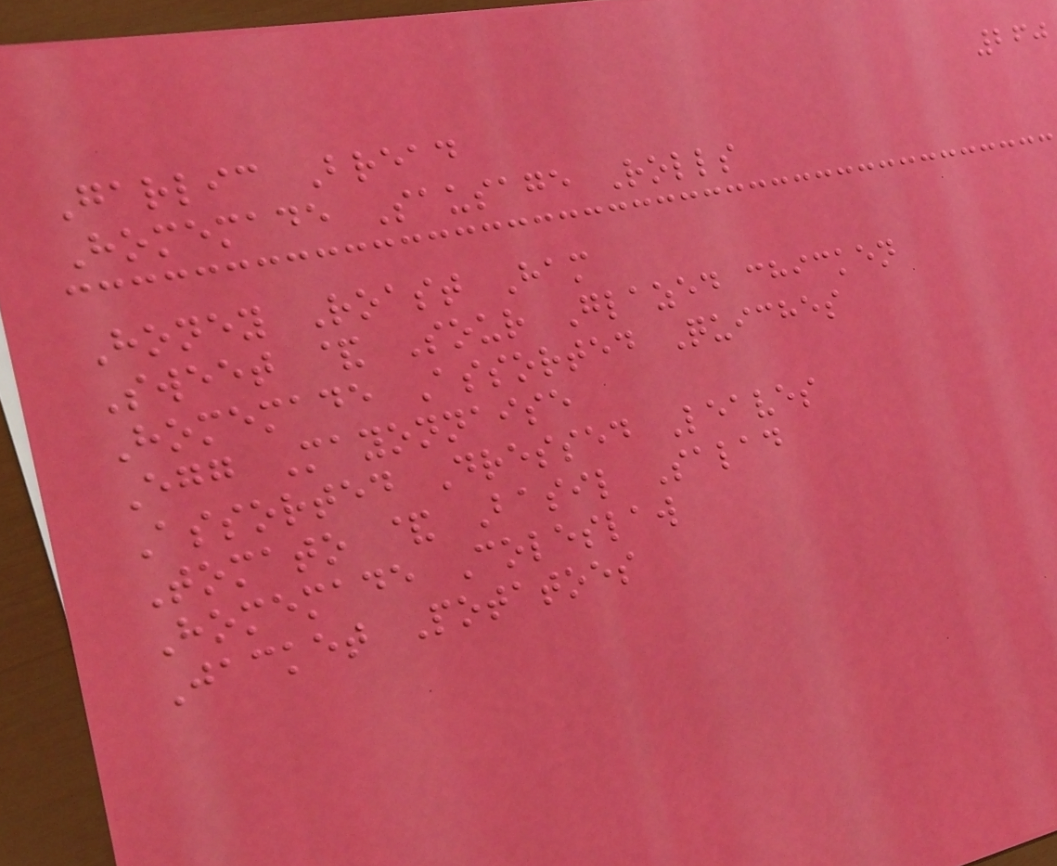260
Garlic Bread
Homemade Sausage Rolls
Honey Roast Ham
Sweet & Sour Glazed chicken
Homemade Assorted Quiches
Egg Mayonnaise
Assorted Dressed Leaves
Tomato & Basil Salad
Homemade Coleslaw
Jacket Potatoes
